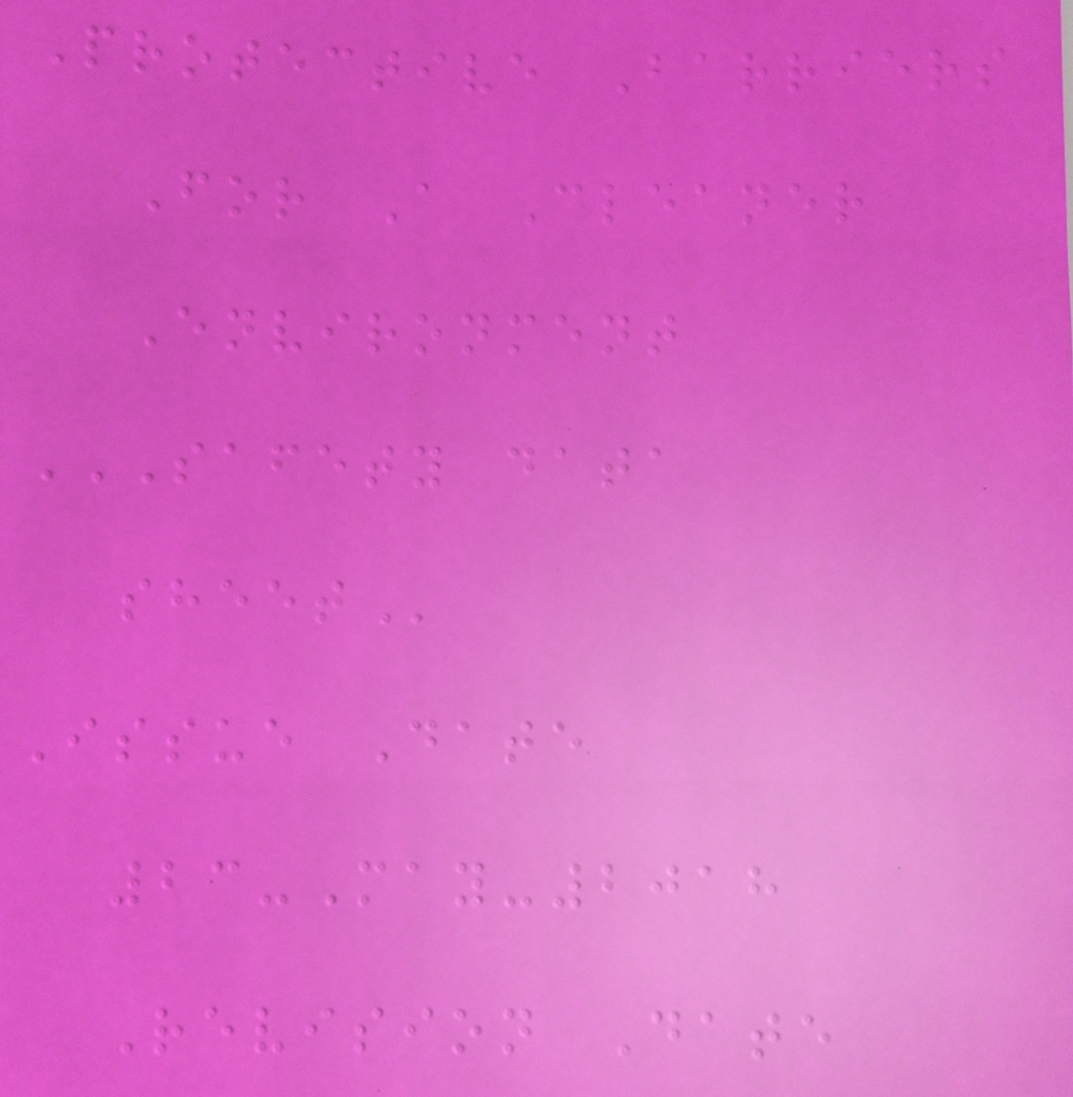Protective Barriers
For A Cleaner
Environment
SAFETY DATA
SHEET
Issue Date
23-May-2018
Revision Date
